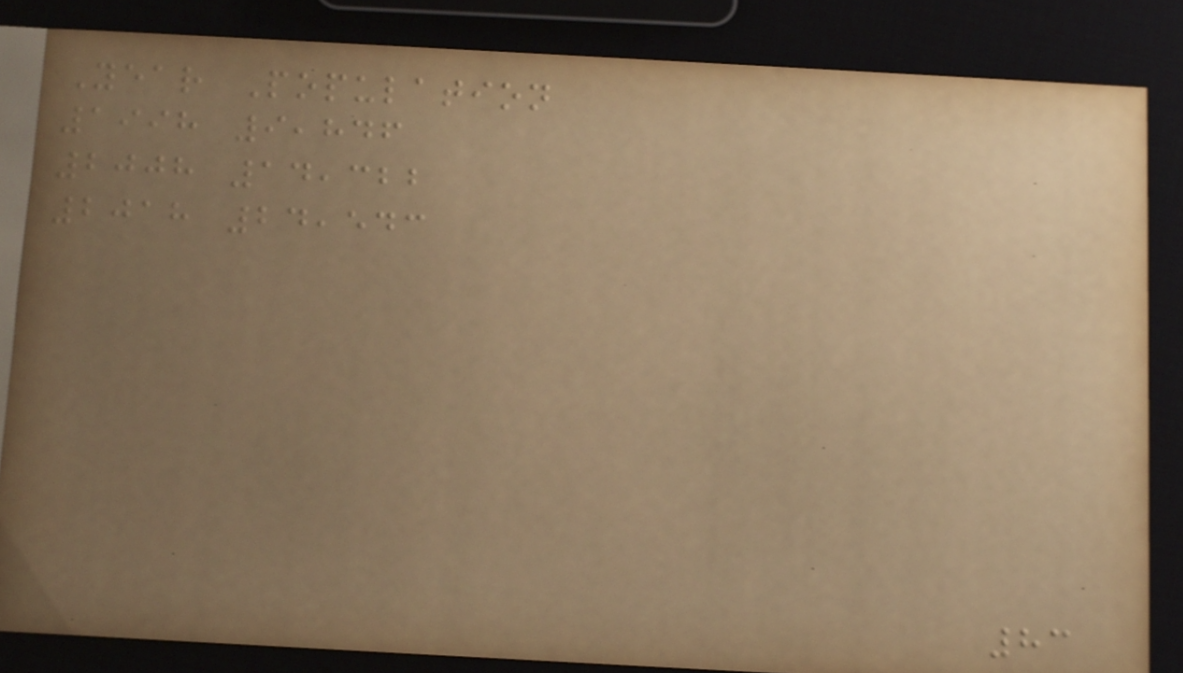Year Population
1998 9,846
2008 14,322
2018 24,543
83
